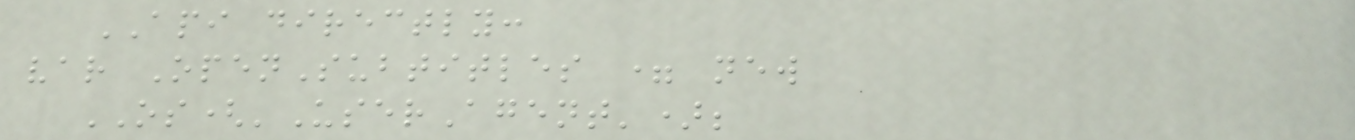API directly:
var OpenSubtitles = new
OS('UserAgent');
